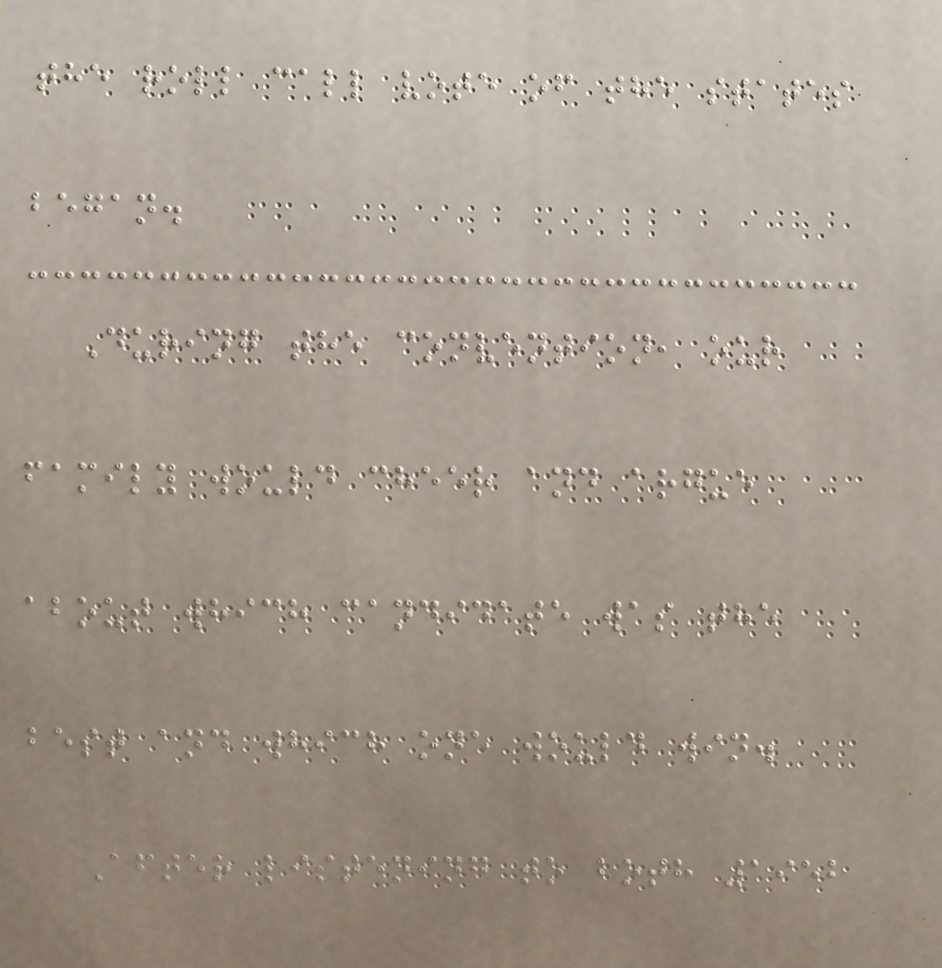the roll call vote of the states
began.
During the convention, our
family would cheer and argue
about which candidate was the
best and which one would win.
After listening to both 1952
